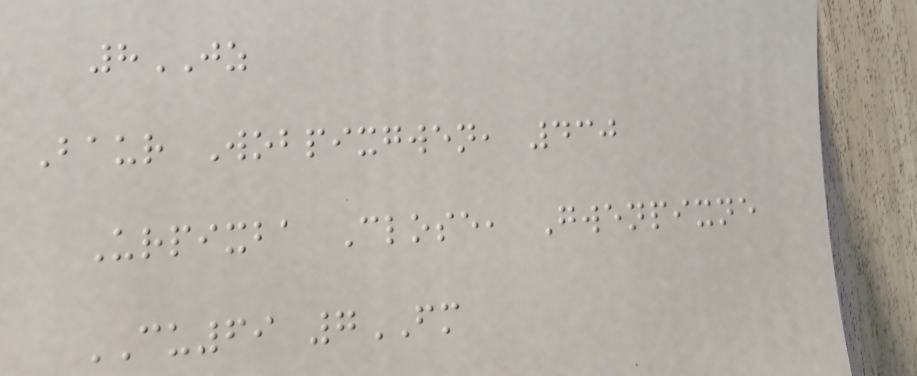8JZ
Baur Wobpixgwen, 430
Urpixba Close, Gwenpixne
CU69 7FM
